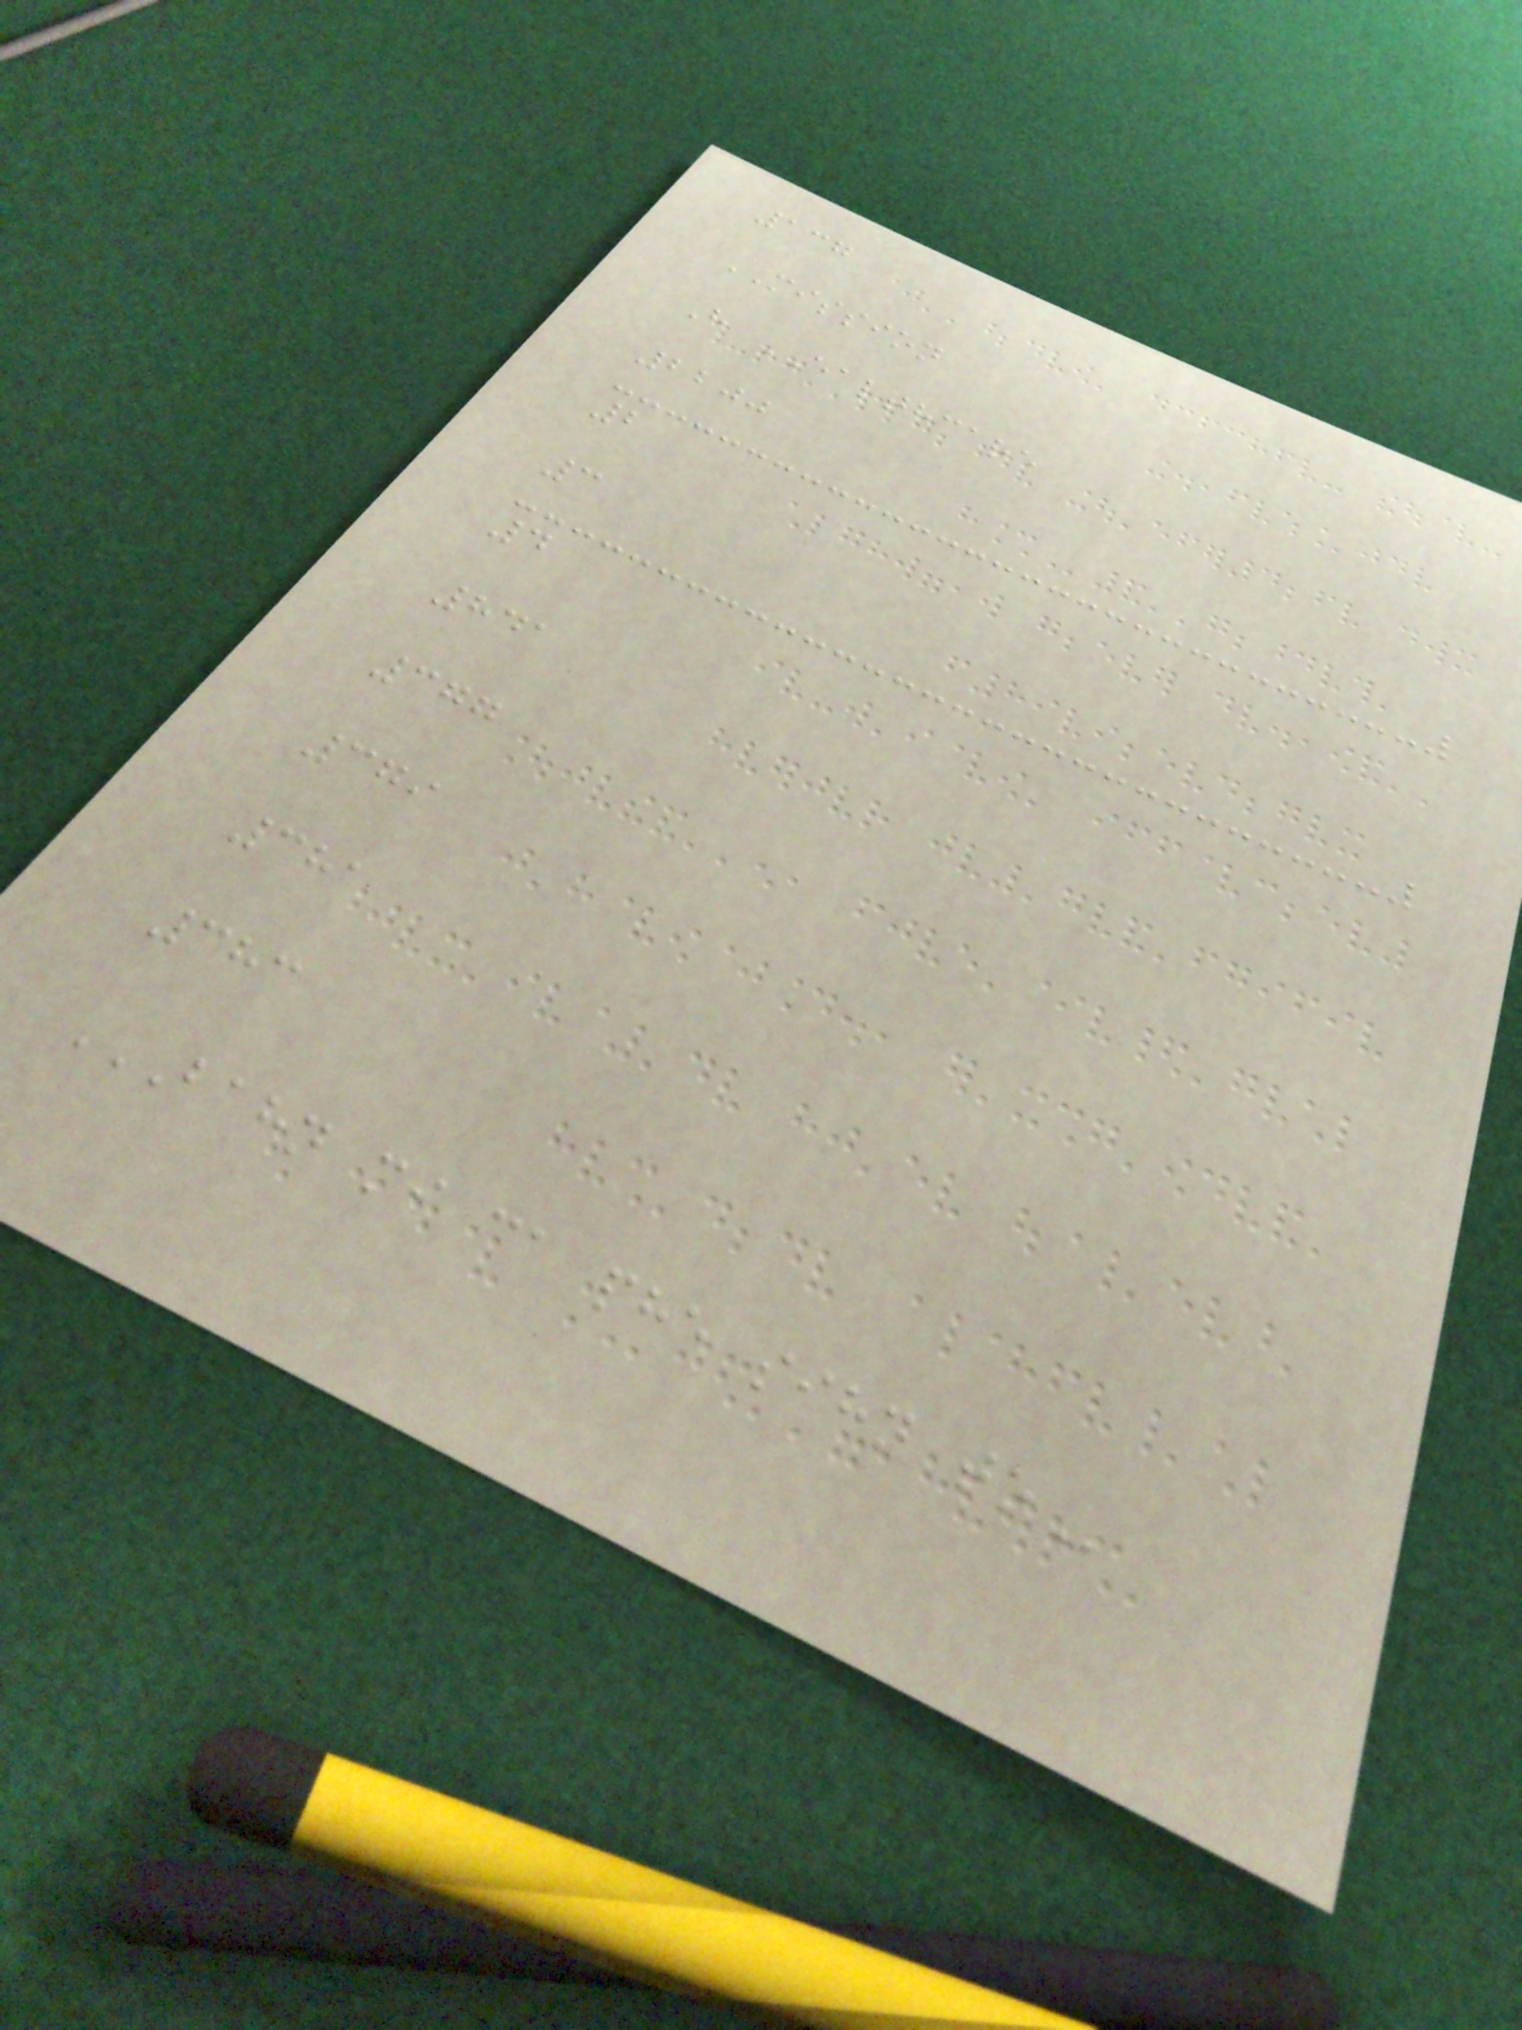137
MISSION
H EALTHCARE
2200
2
3
4
841
377
379
381
383
BAHN MI CA PHE SIHN TO
